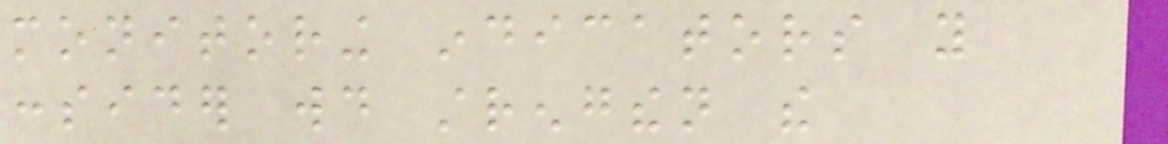monitoring indicators you
consider would strengthen the
